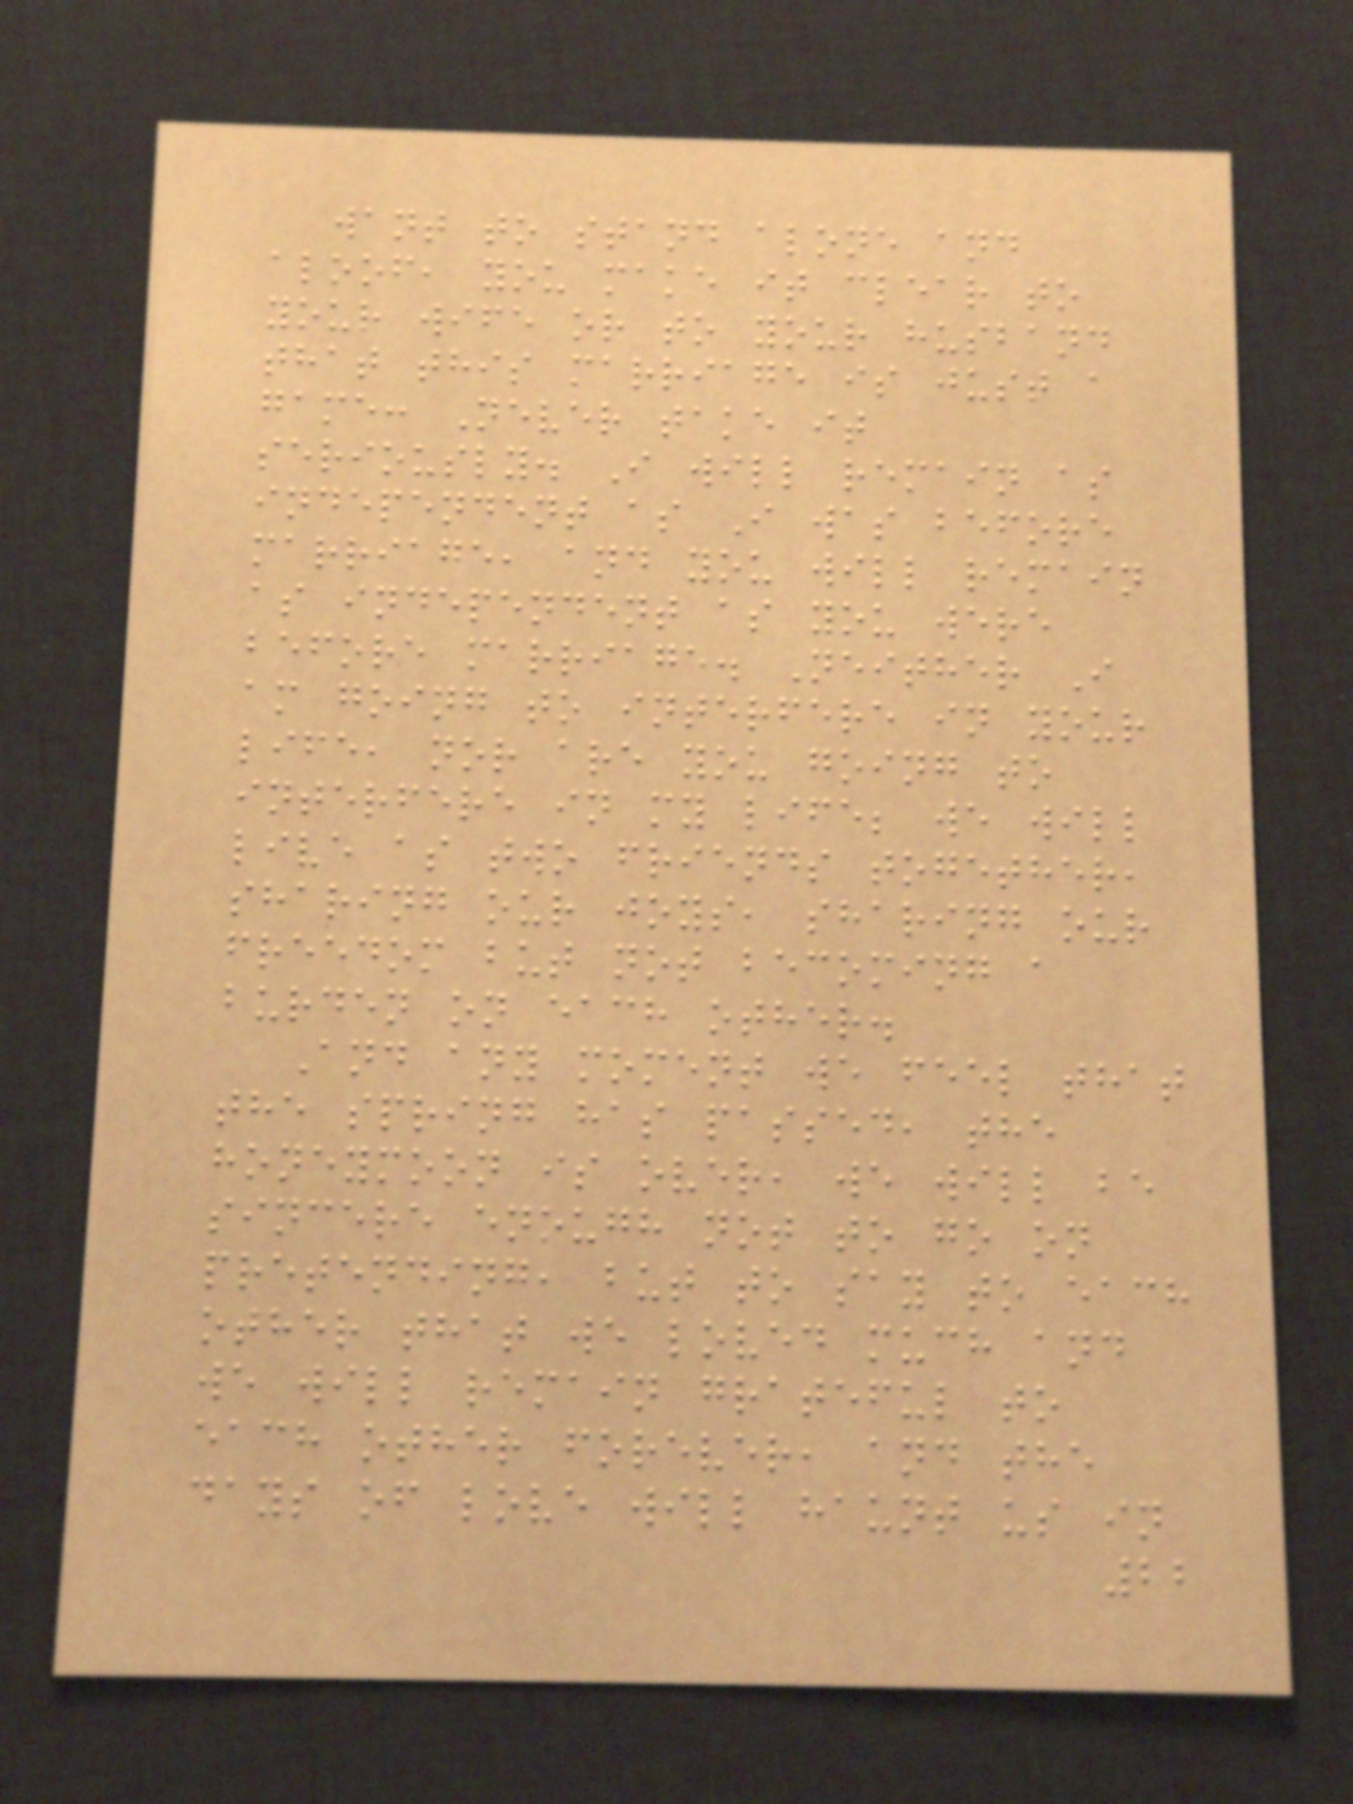want to stand alone and
aloof, you make it clear to
your wife or to your husband
that this marriage is just a
game: Never take it
seriously. I will remain as
independent as I was before
marriage, and you will remain
as independent as you were
before marriage. Neither I
am going to interfere in your
life, nor are you going to
interfere in my life; we will
live as two friends together,
sharing our joys, sharing our
freedom but not becoming a
burden on each other.
And any moment we feel that
the spring has passed, the
honeymoon is over, we will be
sincere enough not to go on
pretending, but to say to each
other that we loved much and
we will remain grateful to
each other forever, and the
days of love will haunt us in
22
